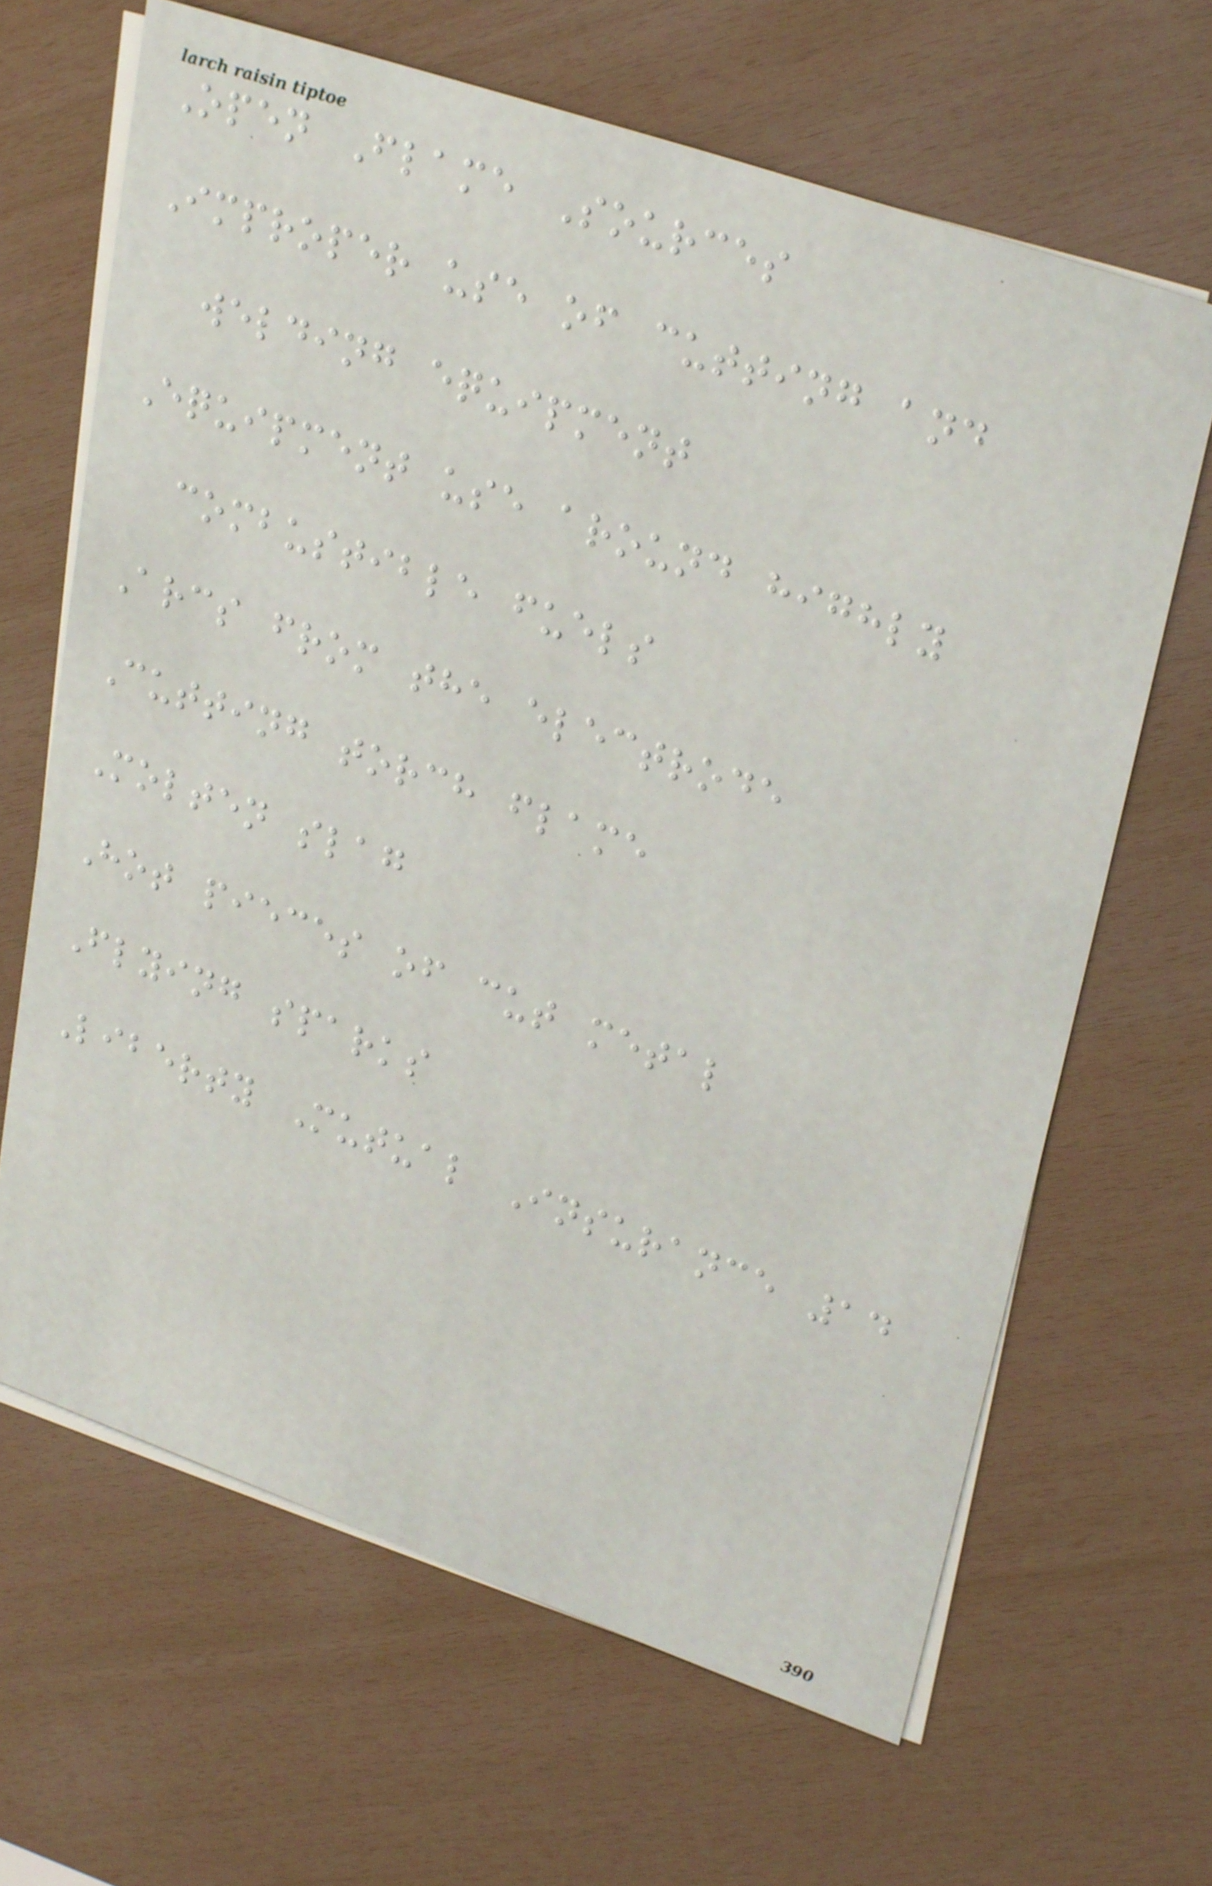Open Flame Sources
Improper use of cutting and
welding equipment
Equipment use around highly
combustible fuels
Arcs from the electrode
Cutting torch flame
Molten slag
Hot pieces of cut metal
Flying sparks
Liberty Mutual Insurance 14
